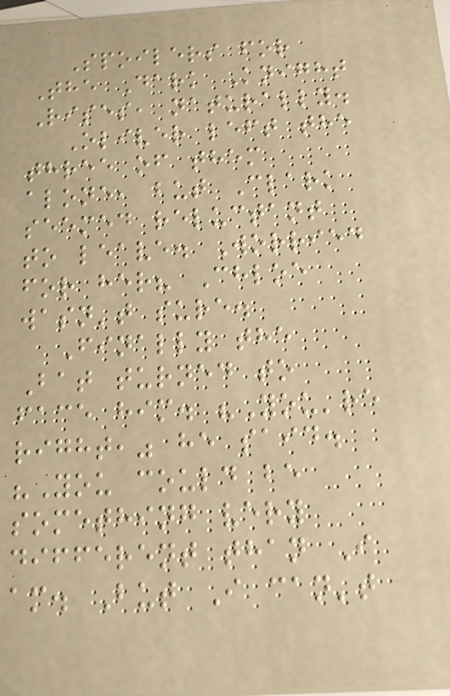Spoilers for
The Dark Knight
Rises, naturally.
Oliver left the
three of them
alone, but Clark
seemed reluctant
to leave. Worried
for her? Chloe
wasn't sure.
Finally the
Bat turned to
face him. "You're
right," he said.
"You could be
something very
different than I
am. But I can't
